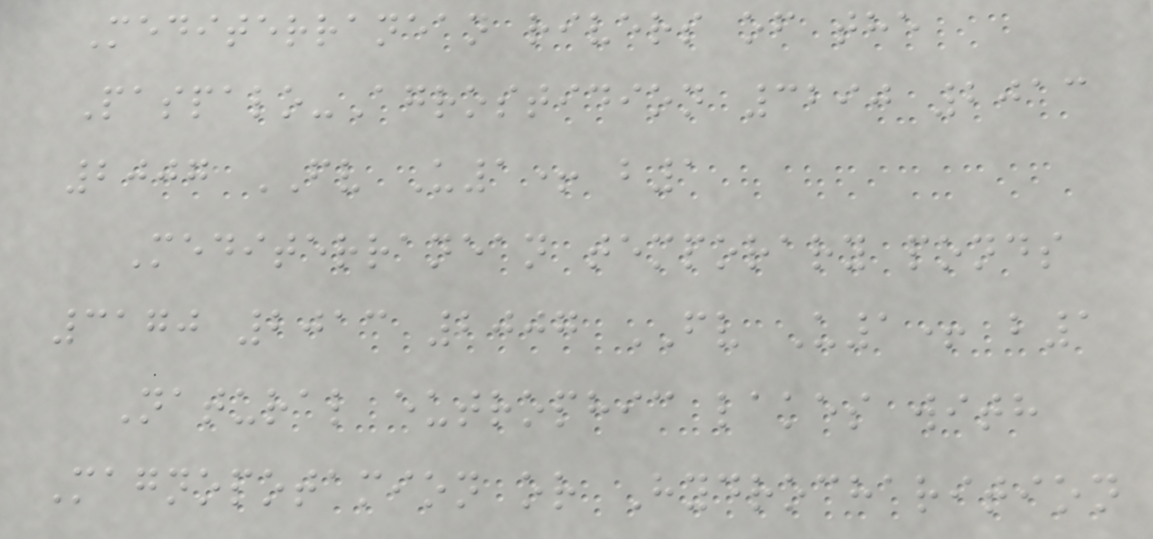Mediterranean rivers of the
Paspalo-Agrostidion 3290 2013
2007 FV U1+ b1
Mediterranean temporary ponds
3170 2013 2007 FV U1+ b1
Natural eutrophic lakes with
Magnopotamion or Hydrocharition
